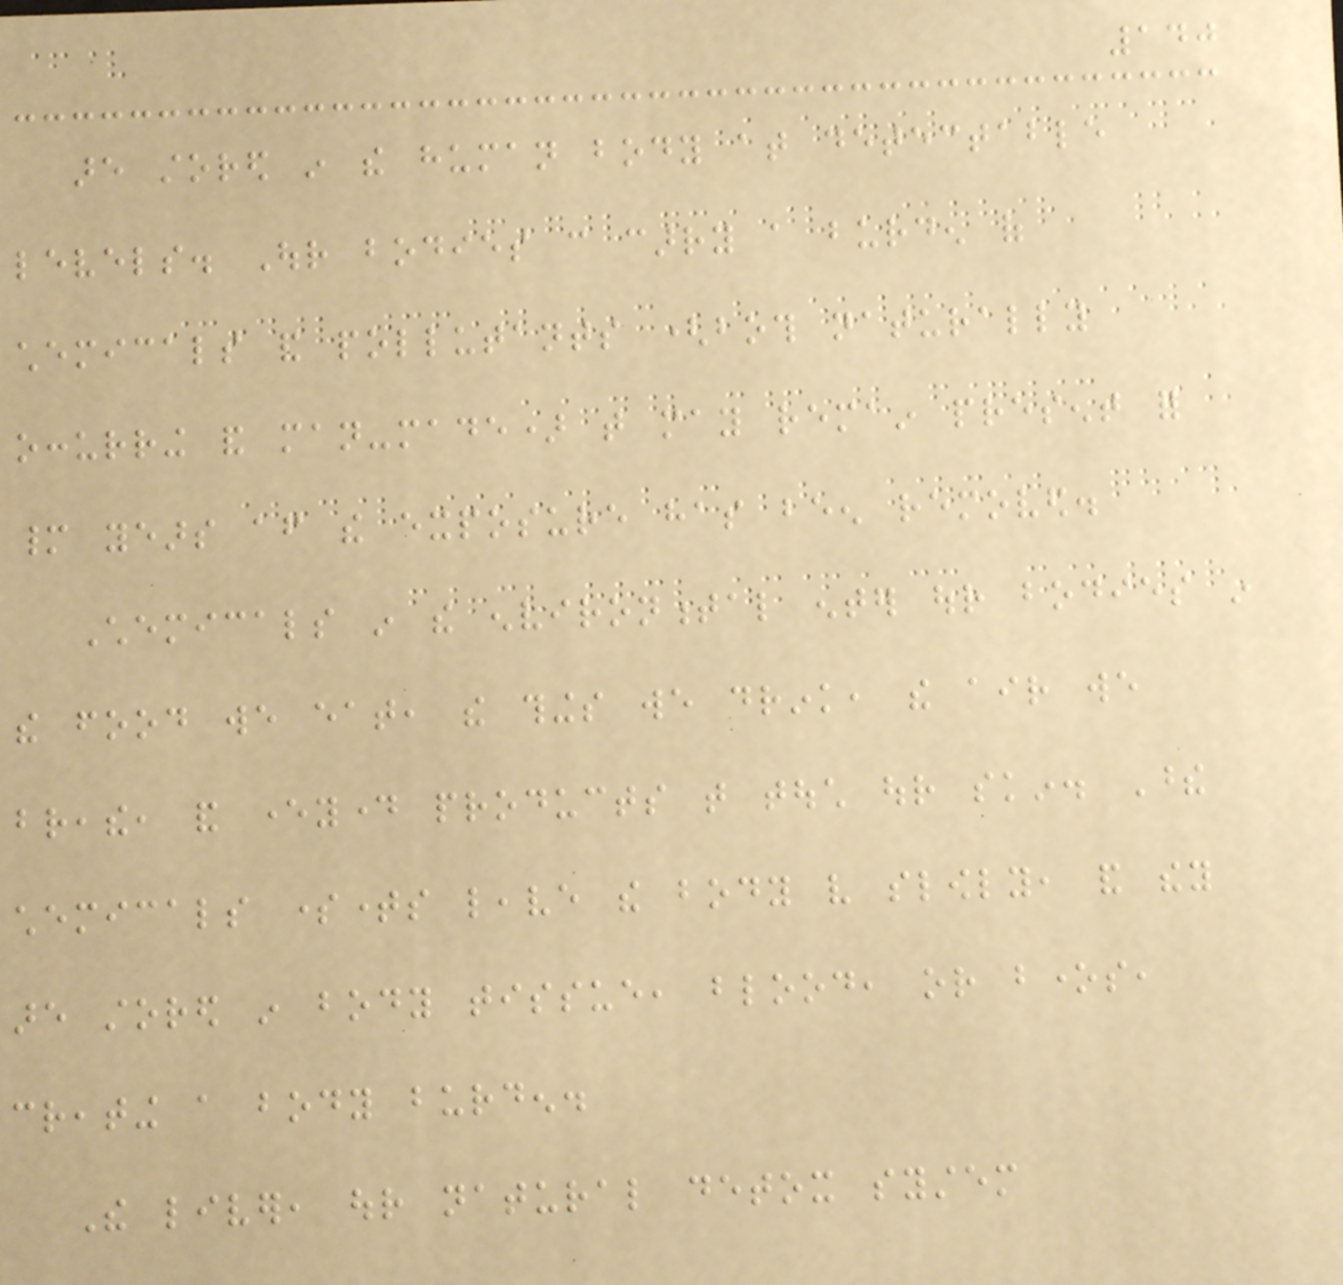140
are stored in the human body at detectable
levels. Our bodies can carry a burden of
chemicals and pollutants (both naturally
occurring and man-made) that may remain present for
many years after the exposure has been removed.
Chemicals in the environmental enter our bodies in
the food we eat, the things we drink, the air we
breathe, and everyday products that touch our skin. These
chemicals sometimes leave the body very slowly, and they
are stored in body tissue, blood, or bones,
creating a body burden.
The liver, our natural detox system
